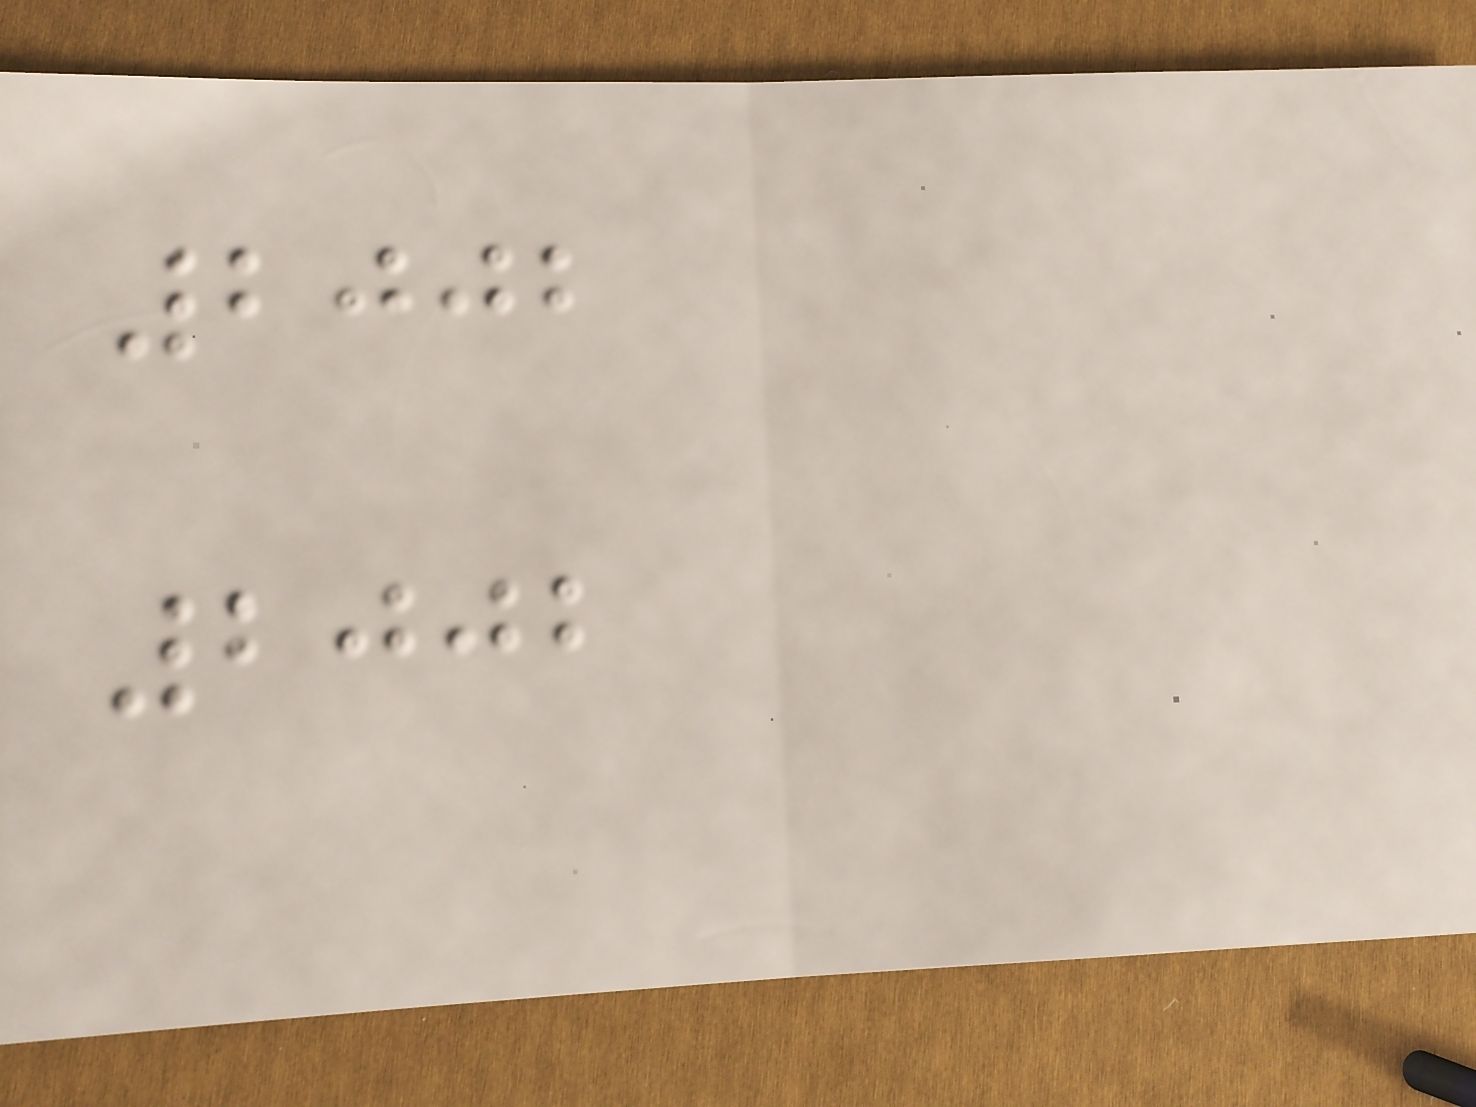2002
2002
